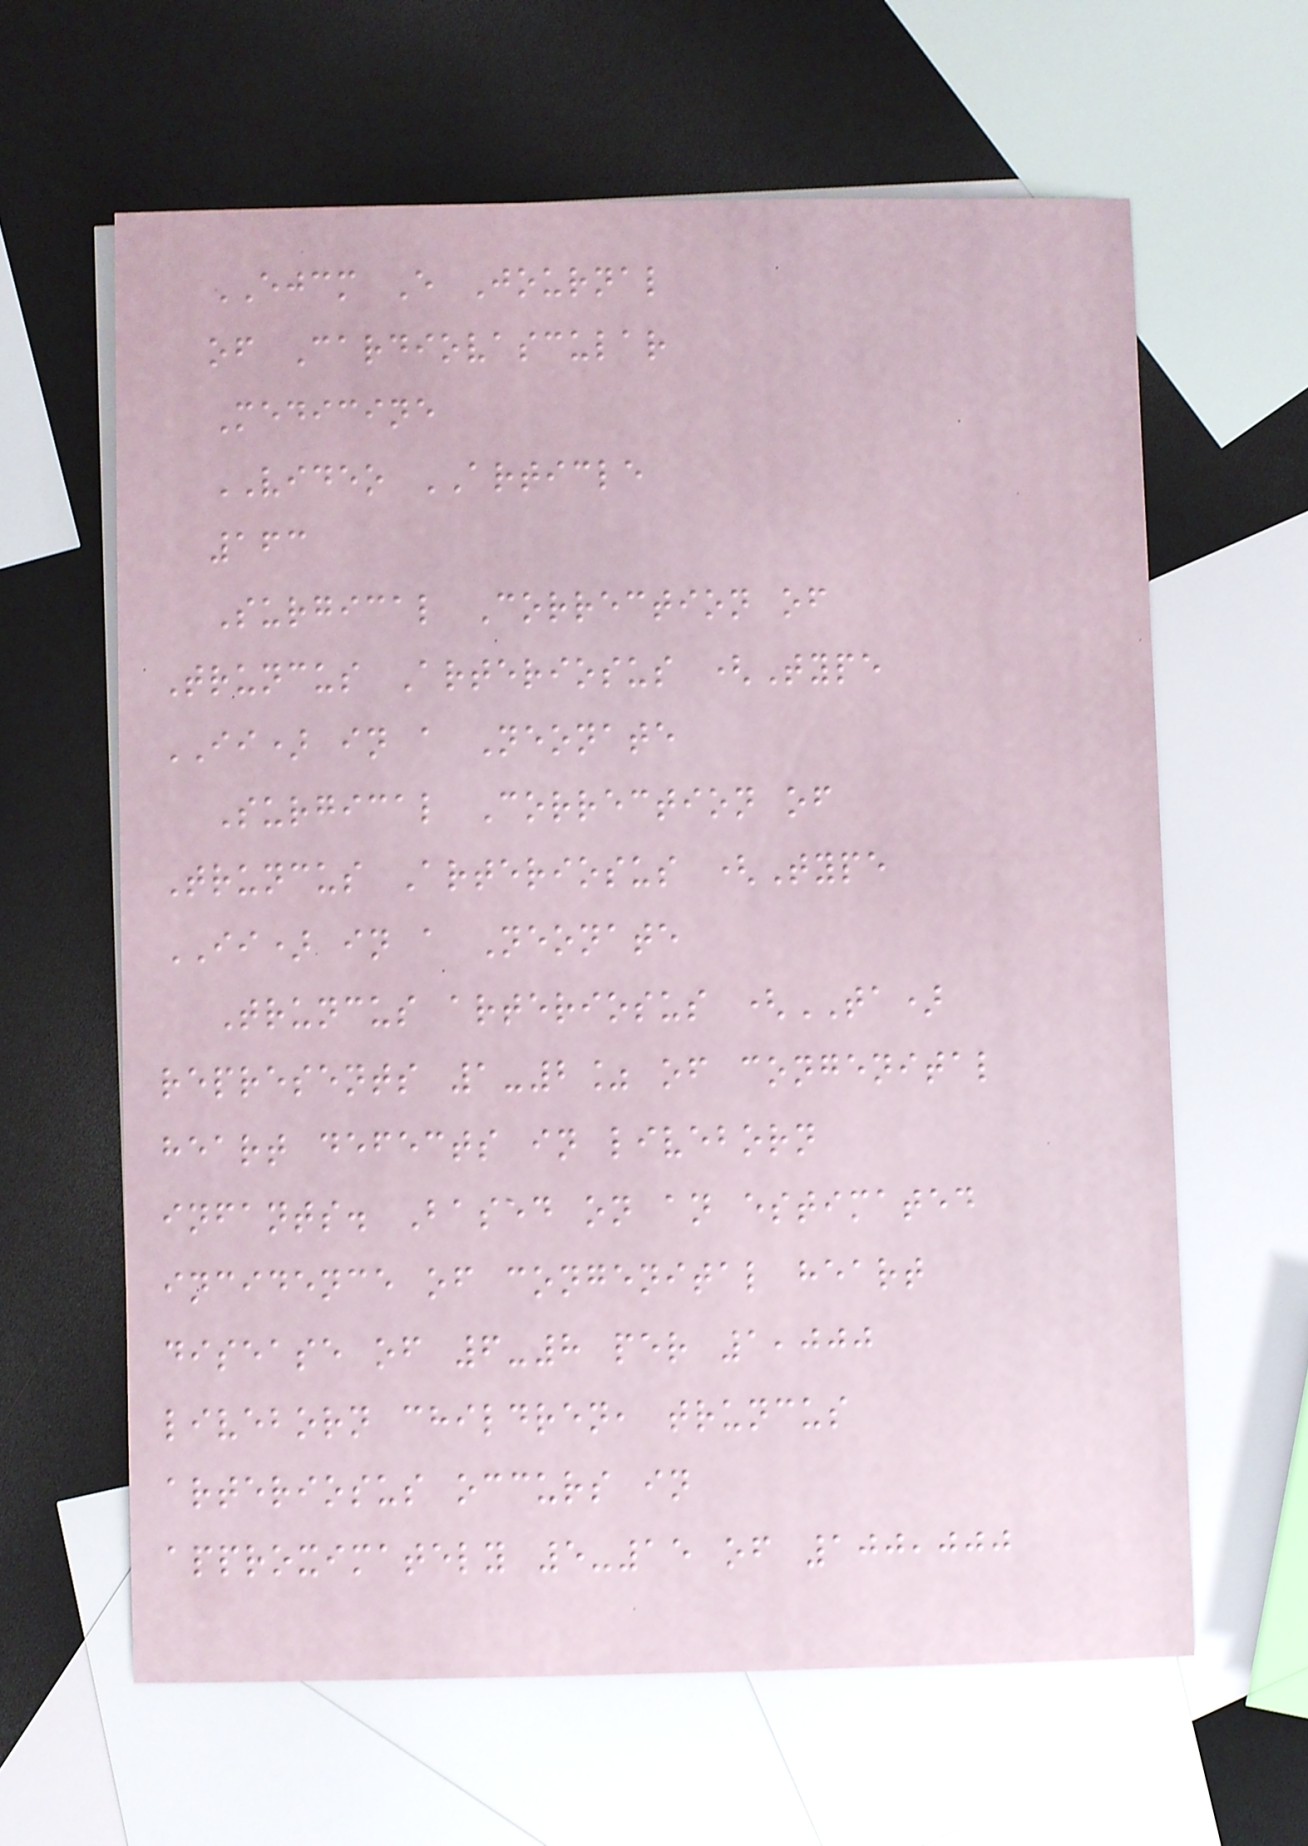EJCM E Journal
of Cardiovascular
Medicine
VIDEO ARTICLE
163
Surgical Correction of
Truncus Arteriosus (Type
II) in a Neonate
Surgical Correction of
Truncus Arteriosus (Type
II) in a Neonate
Truncus arteriosus (TA)
represents 1-2% of congenital
heart defects in liveborn
infants. Based on an estimated
incidence of congenital heart
disease of 6-8 per 1,000
liveborn children, truncus
arteriosus occurs in
approximately 5-15 of 100,000
